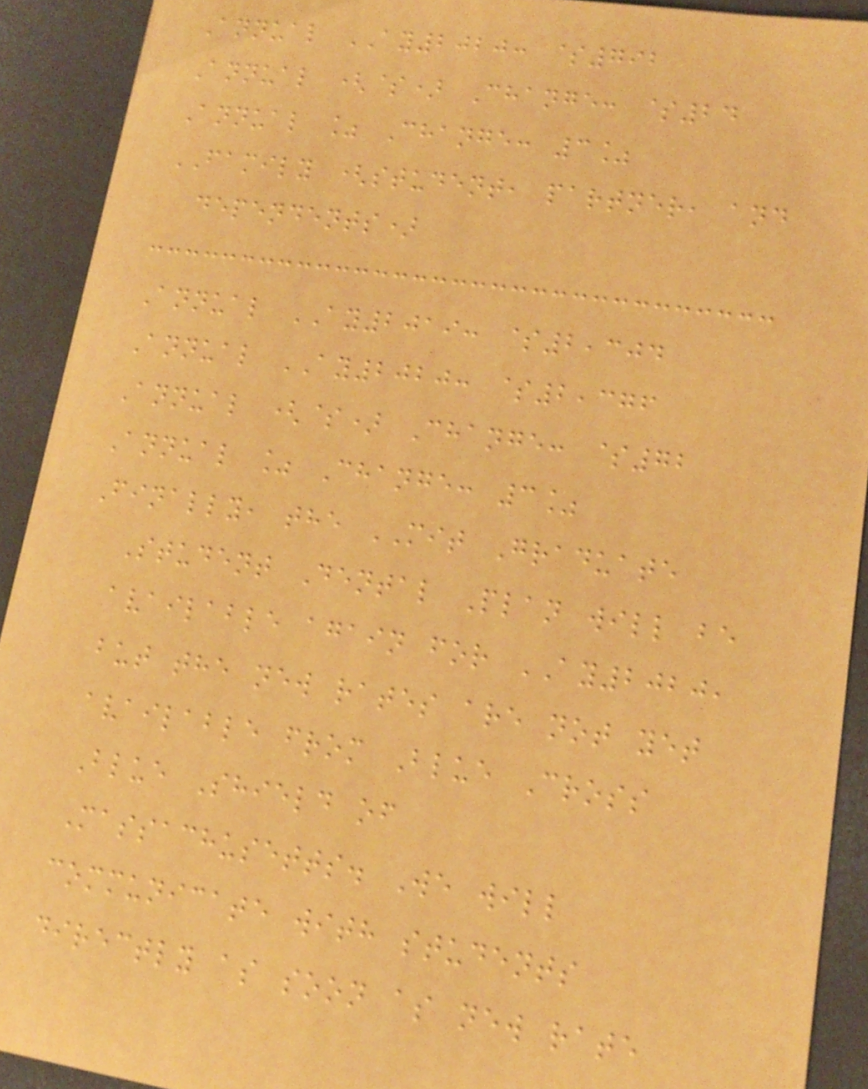Annual AY2020: $792
Annual ($) Change: $24
Annual % Change: 3%
FAMILY (student, partner, and
dependents)
Annual AY2019: $2,304
Annual AY2020: $2,376
Annual ($) Change: $72
Annual % Change: 3%
Finally, the MIT Graduate
Student Dental Plan will be
available again for AY2020,
but the new rates are not yet
available from Blue Cross
Blue Shield of
Massachusetts. We will
communicate with students
directly as soon as new rate
